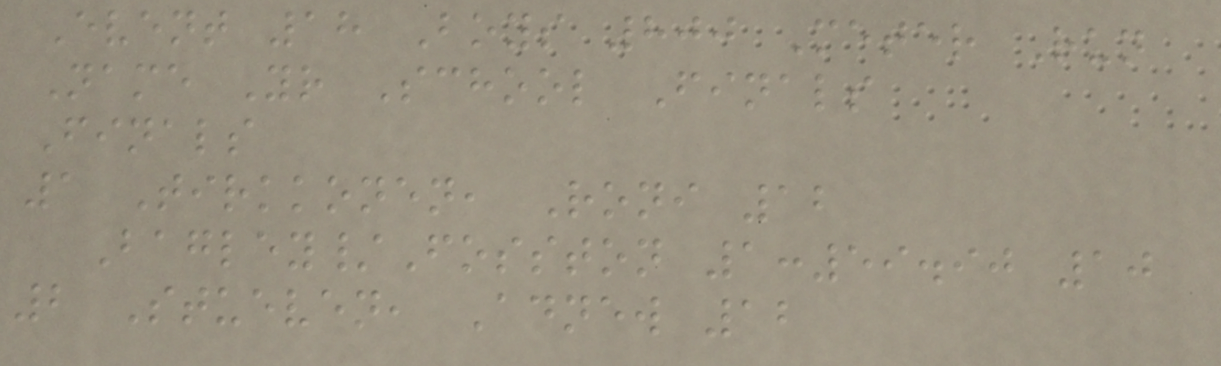Event 18 Boys 800 Meter Run
Name Yr School Finals
Finals
1 Tirkkonen, Roni 12
Bagley/Fosston 1:59.90 10
2 Stueven, Adnew 12
